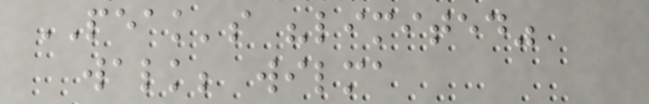PEAK's "limited"
walk; wilma
